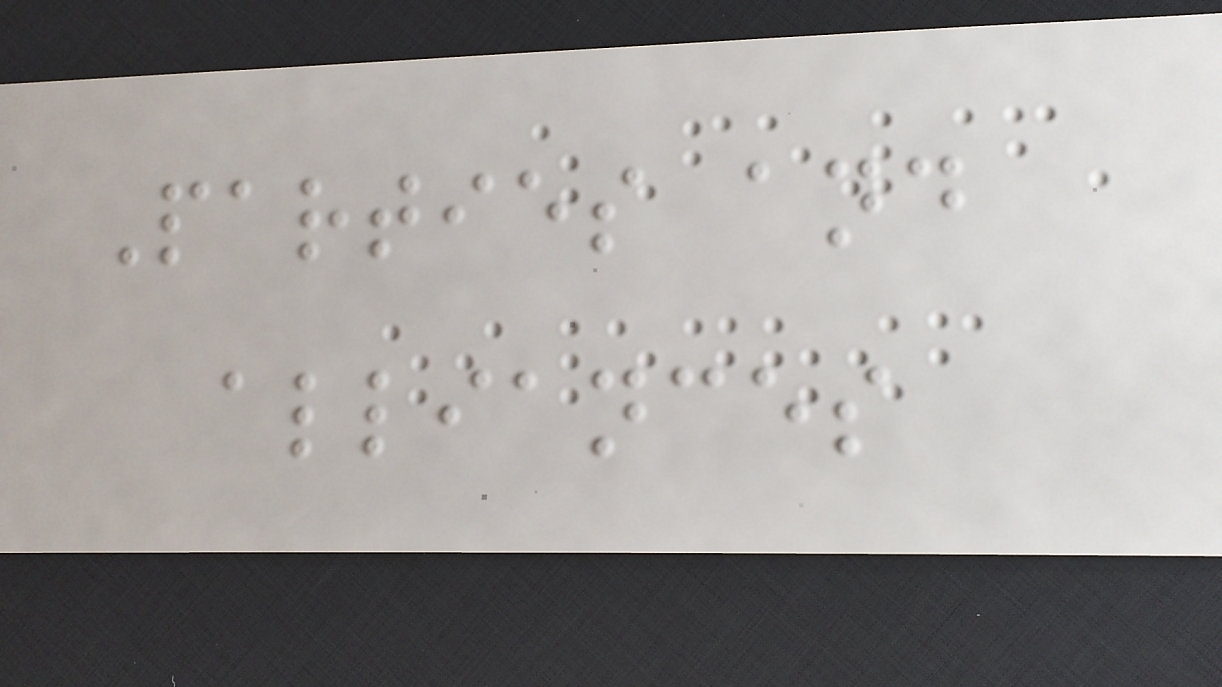Parties and
alliances
